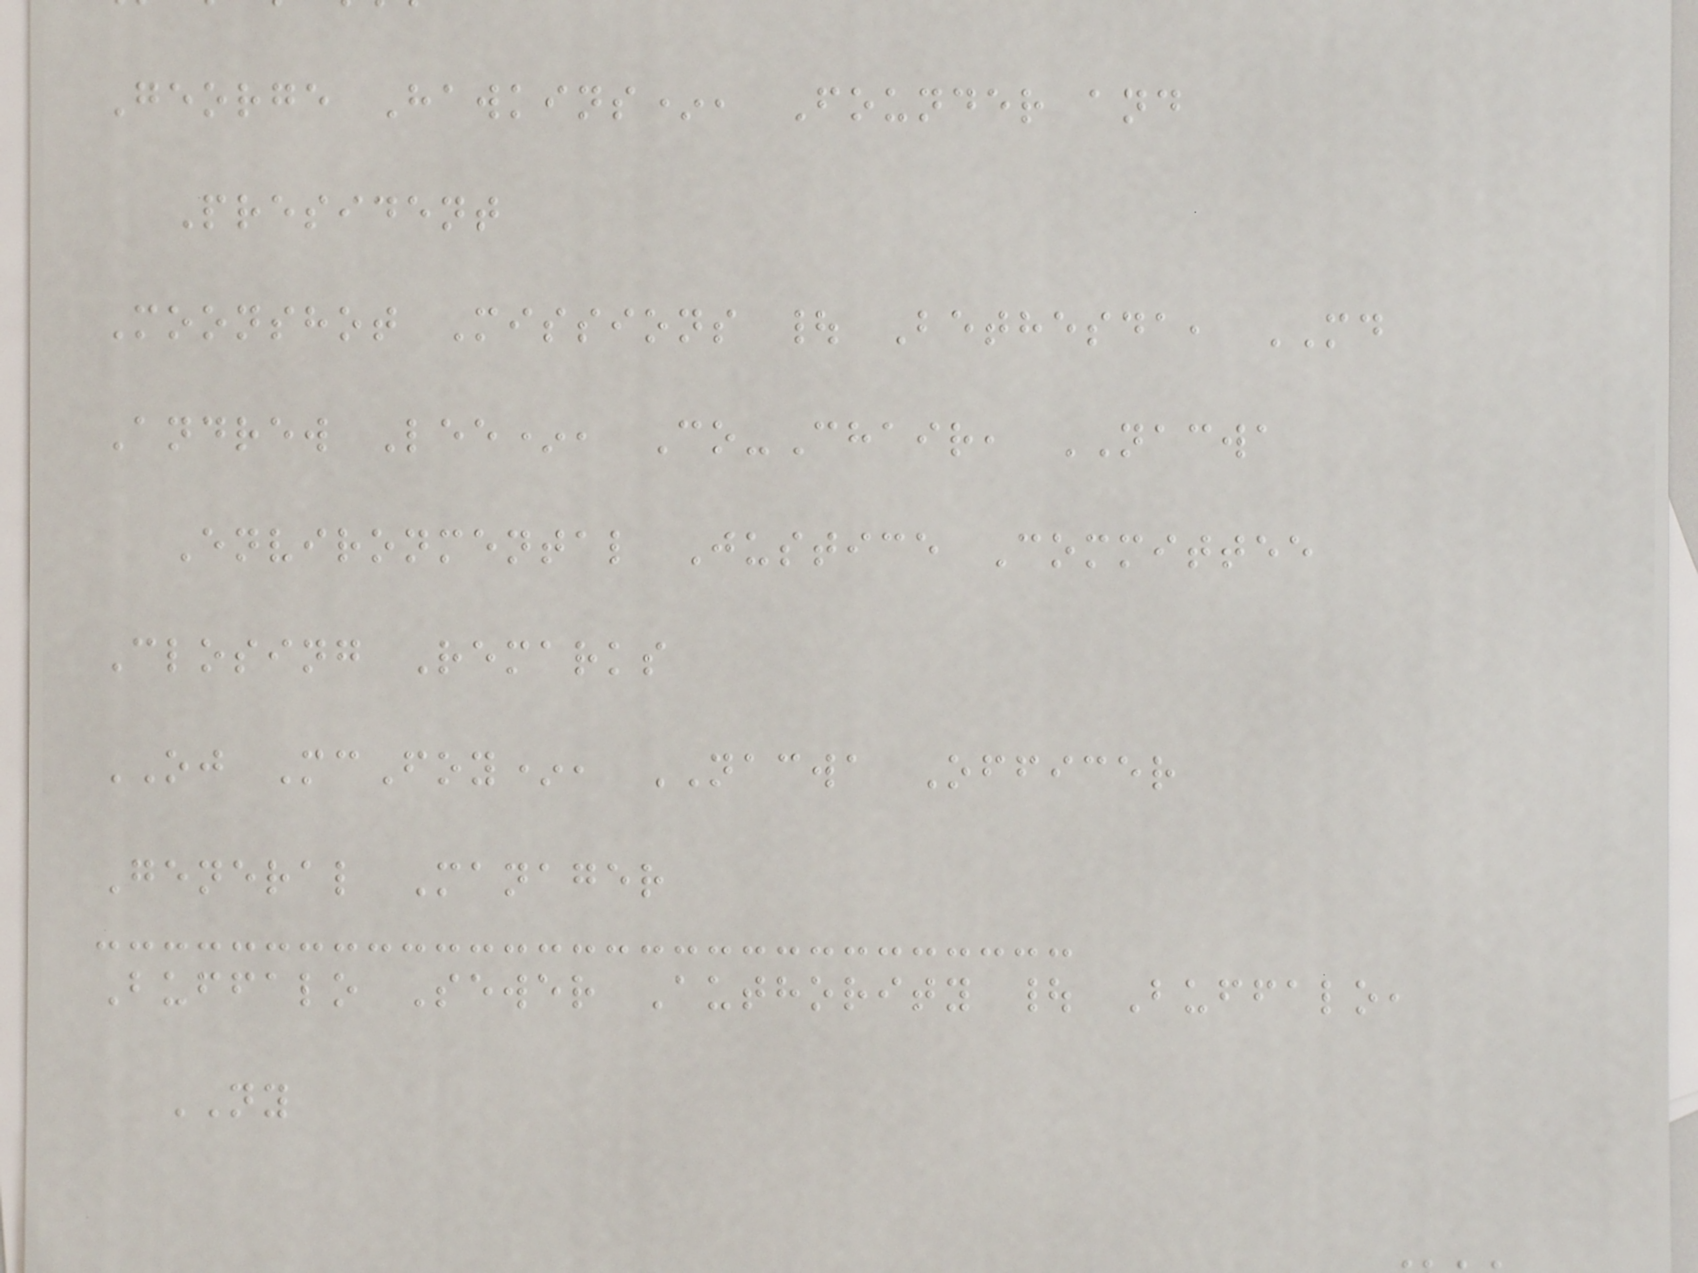George Hawkins*, Founder and
President
Moonshot Missions | Bethesda, MD
Andrew Lee*, Co-Chair, NACWA
Environmental Justice Committee
Closing Remarks
OJ McFoy*, NACWA Officer
General Manager
Buffalo Sewer Authority | Buffalo,
NY
